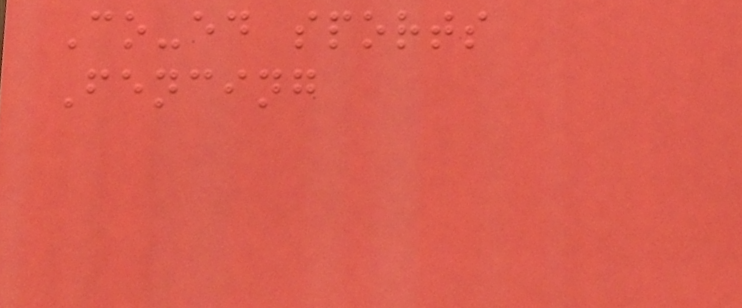Co-ed sports
Fencing
